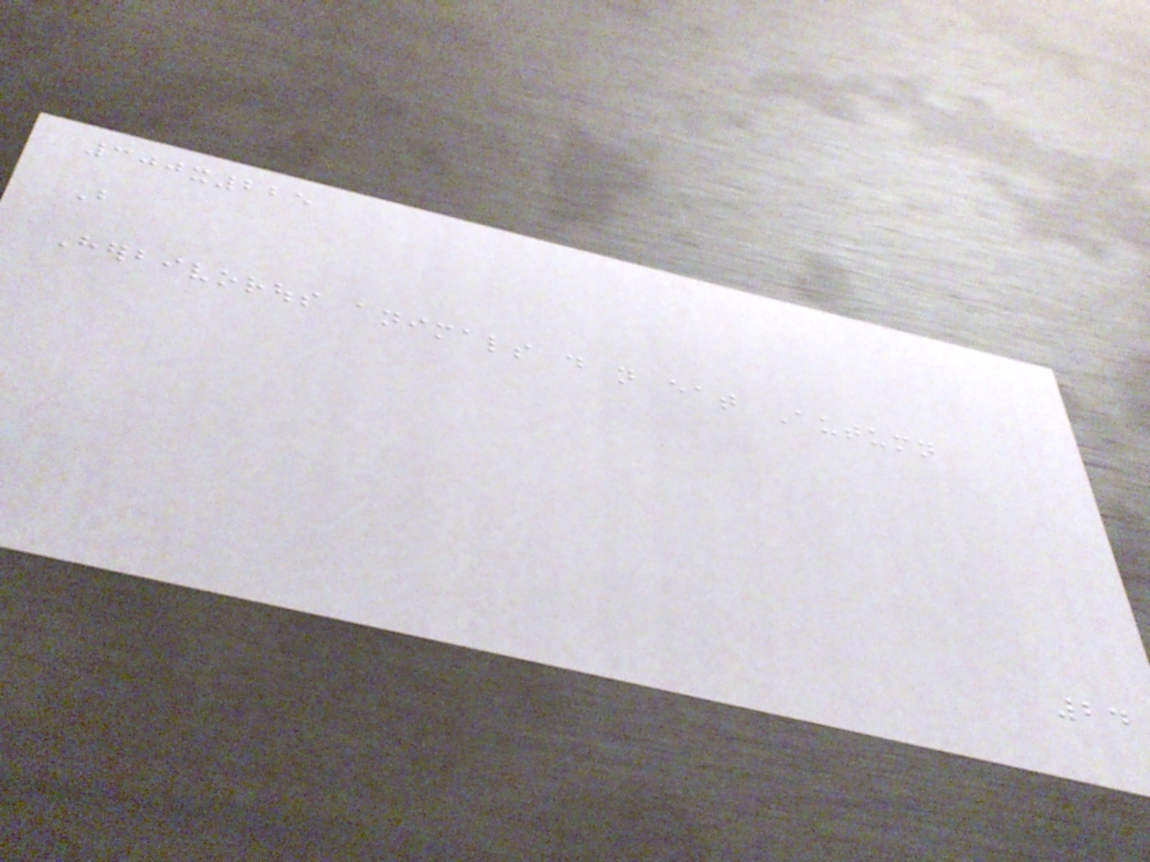300x225
But
Herbivorous animals do not eat Autumn
24
